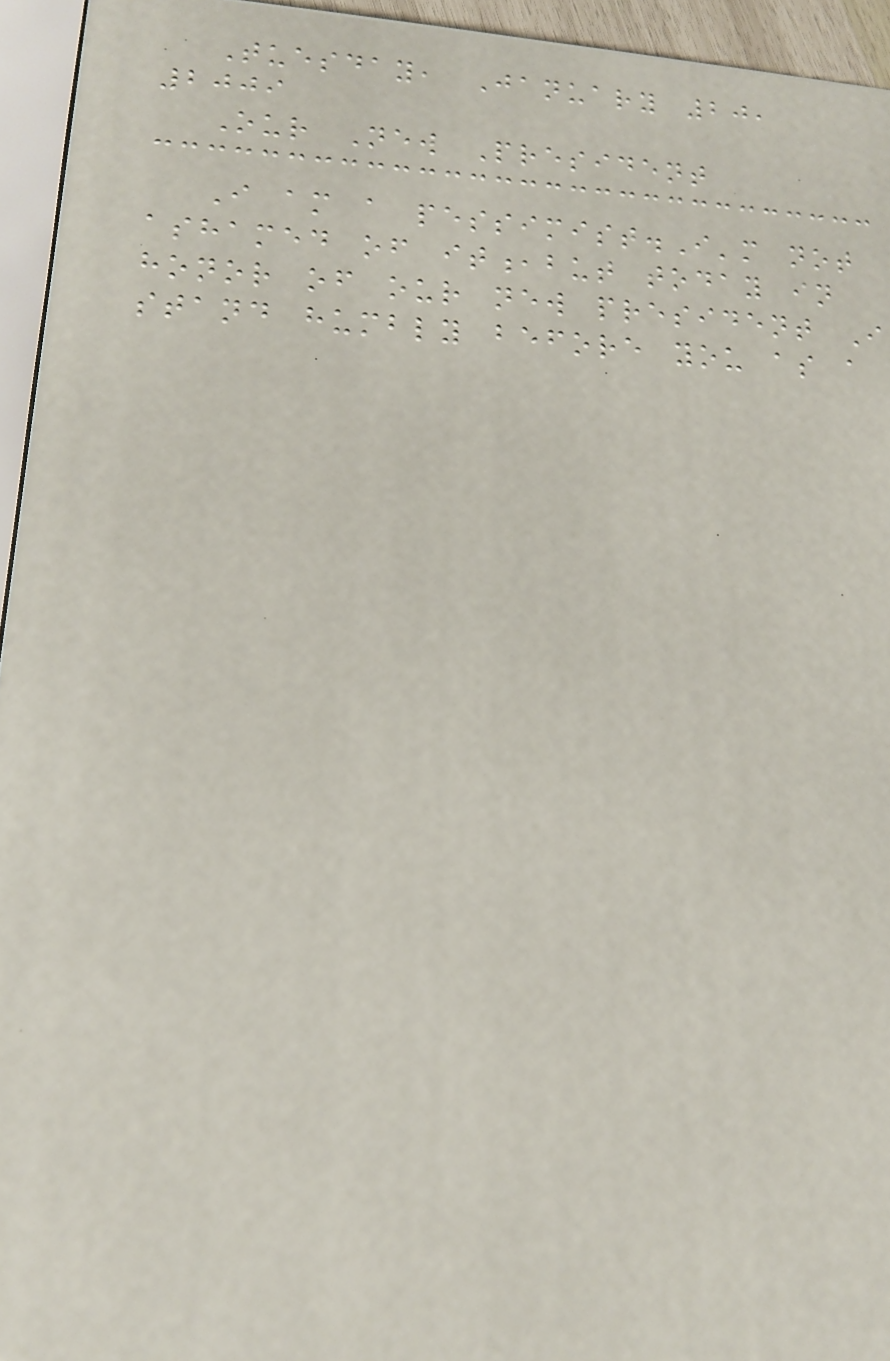Tuesday, January 20,
2009
Our New President
I am a pessimist.I'm not
ashamed of it,but today in
honor of our new president I
stand humbly before you as a
